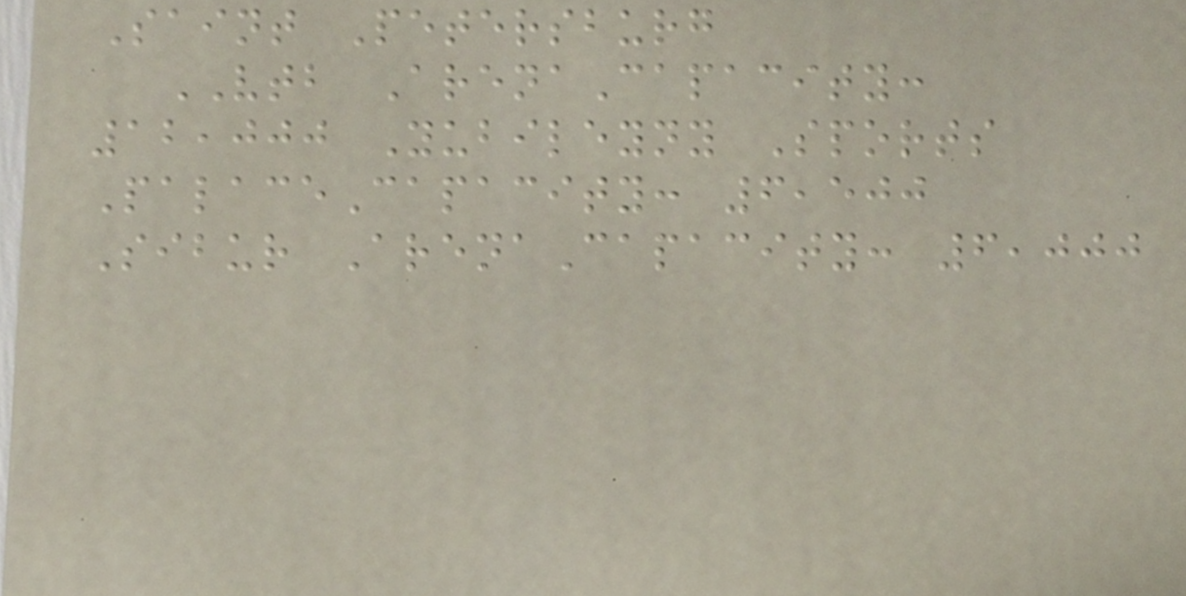Saint Petersburg
VTB ArenaCapacity:
12,000 Yubileyny Sports
PalaceCapacity: 6,500
Sibur ArenaCapacity: 6,000
